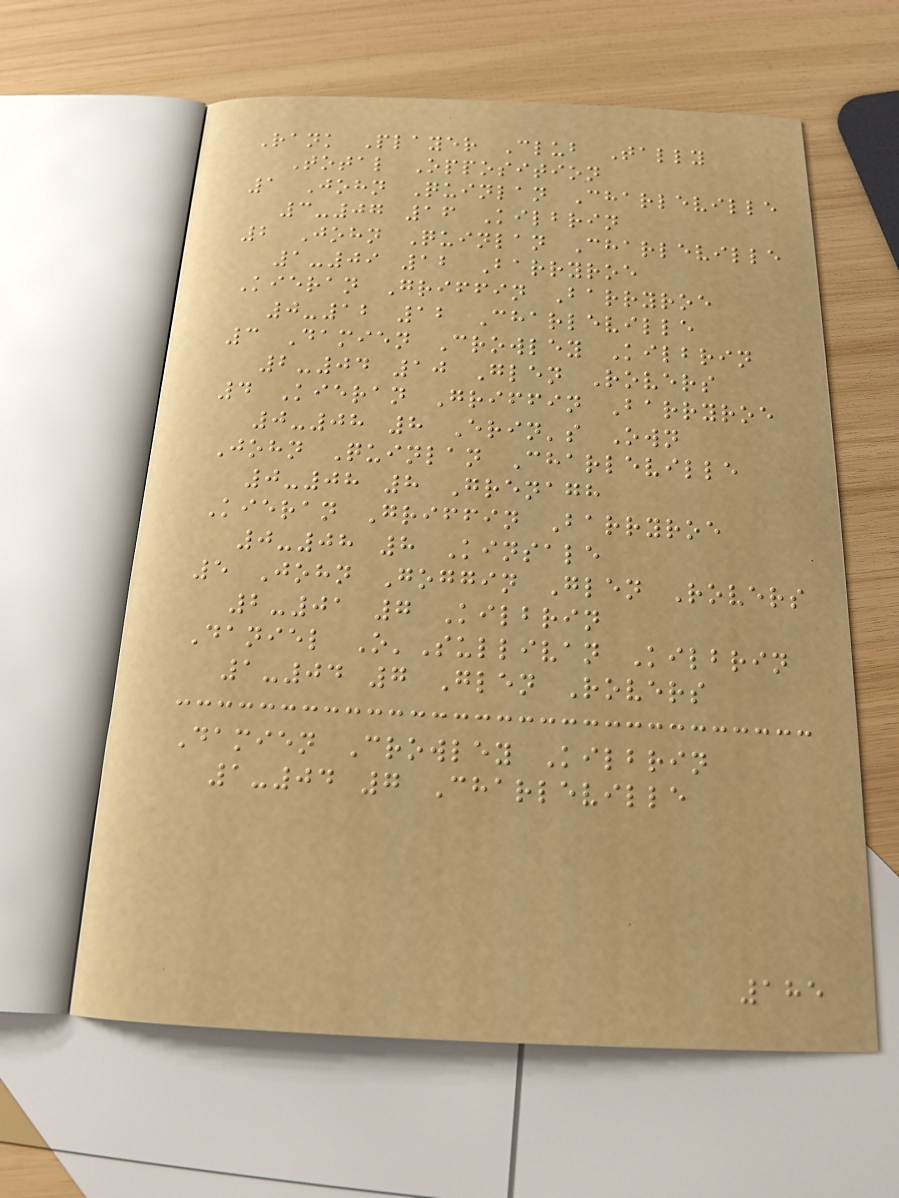Rank Player Club Tally
Total Opposition
1 John Quinlan Charleville
3-07 16 Kilbrin
2 John Quinlan Charleville
1-09 12 Barryroe
Kieran Griffin Barryroe
0-12 12 Charleville
3 Damien Crowley Kilbrin
2-04 10 Glen Rovers
4 Kieran Griffin Barryroe
0-08 8 Erin's Own
John Quinlan Charleville
0-08 8 Grenagh
Kieran Griffin Barryroe
0-08 8 Kinsale
5 John Goggin Glen Rovers
2-01 7 Kilbrin
Daniel O'Sullivan Kilbrin
1-04 7 Glen Rovers
Damien Crowley Kilbrin
1-04 7 Charleville
185
